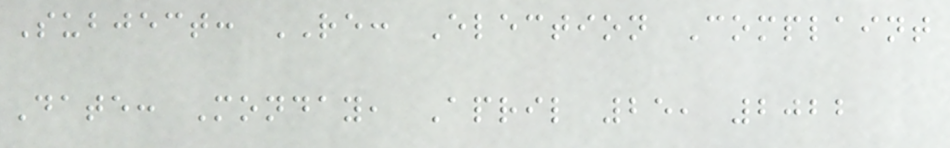Subject: RE: Election Complaint
Date: Monday, April 25, 2022
